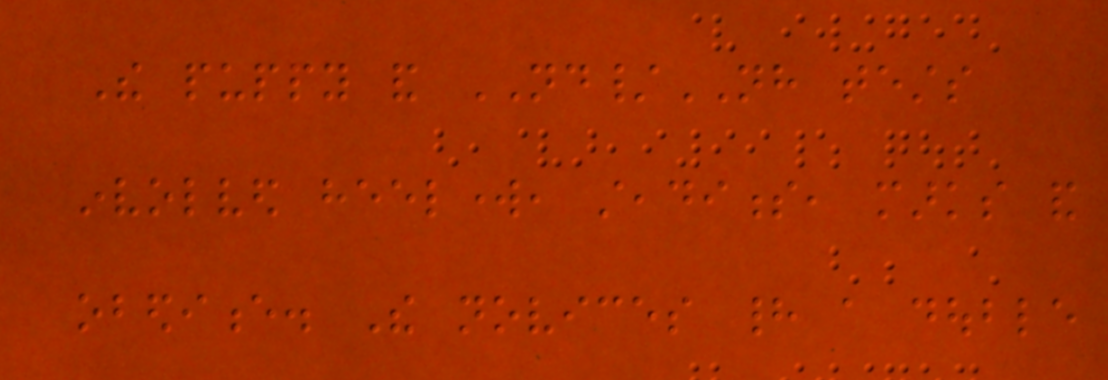The puppy and ND/NH tests
involved heelwork, steadiness, marks and
obedience. The novices had a double
